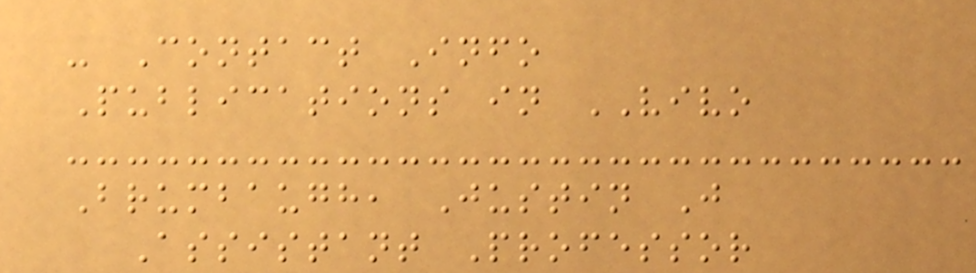- Contact Info
Publications in VIVO
Brumbaugh, Justin J
Assistant Professor
